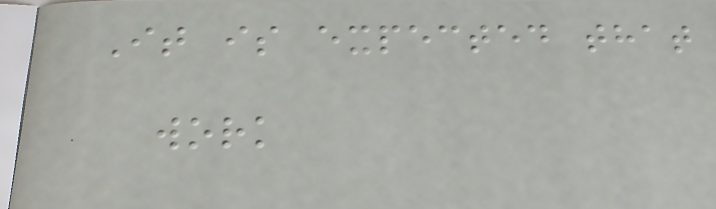It is expected that
work
